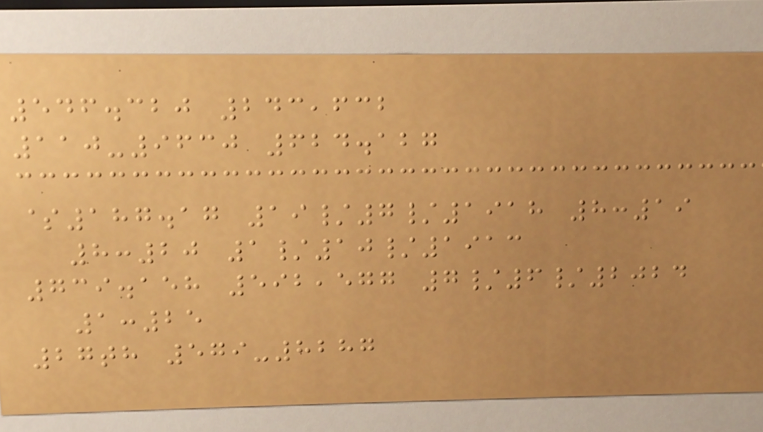546.320 243,632
110-9630 624.127
$187.17 19/7/1918 8:19
8:20 1/10/1913
739.158 592,577 7/6/2024
1:25
27th 579-8287
